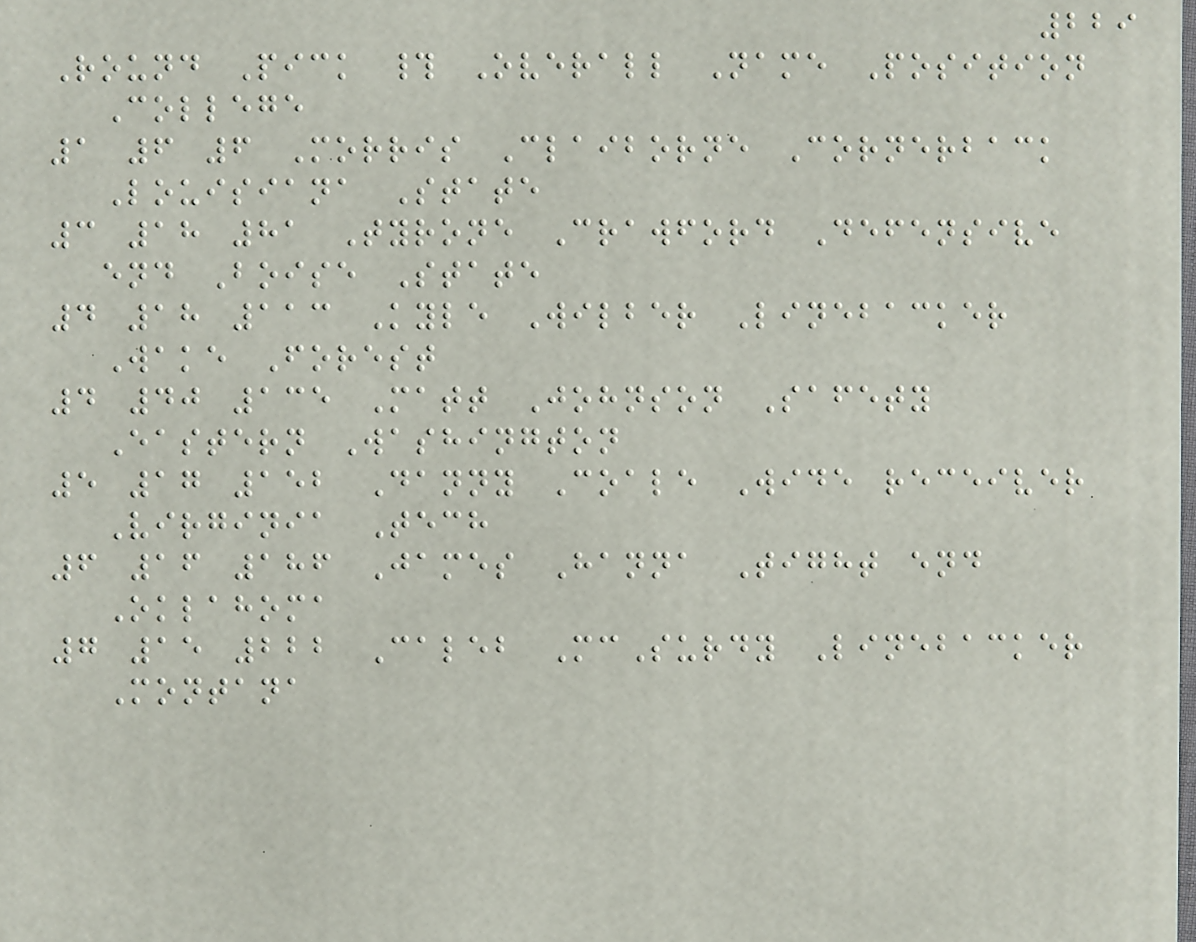229
Round Pick # Overall Name Position
College
1 6 6 Morris Claiborne Cornerback
Louisiana State
3 18 81 Tyrone Crawford Defensive
end Boise State
4 18 113 Kyle Wilber Linebacker
Wake Forest
4 40 135 Matt Johnson Safety
Eastern Washington
5 17 152 Danny Coale Wide receiver
Virginia Tech
6 16 186 James Hanna Tight end
Oklahoma
7 15 222 Caleb McSurdy Linebacker
Montana
